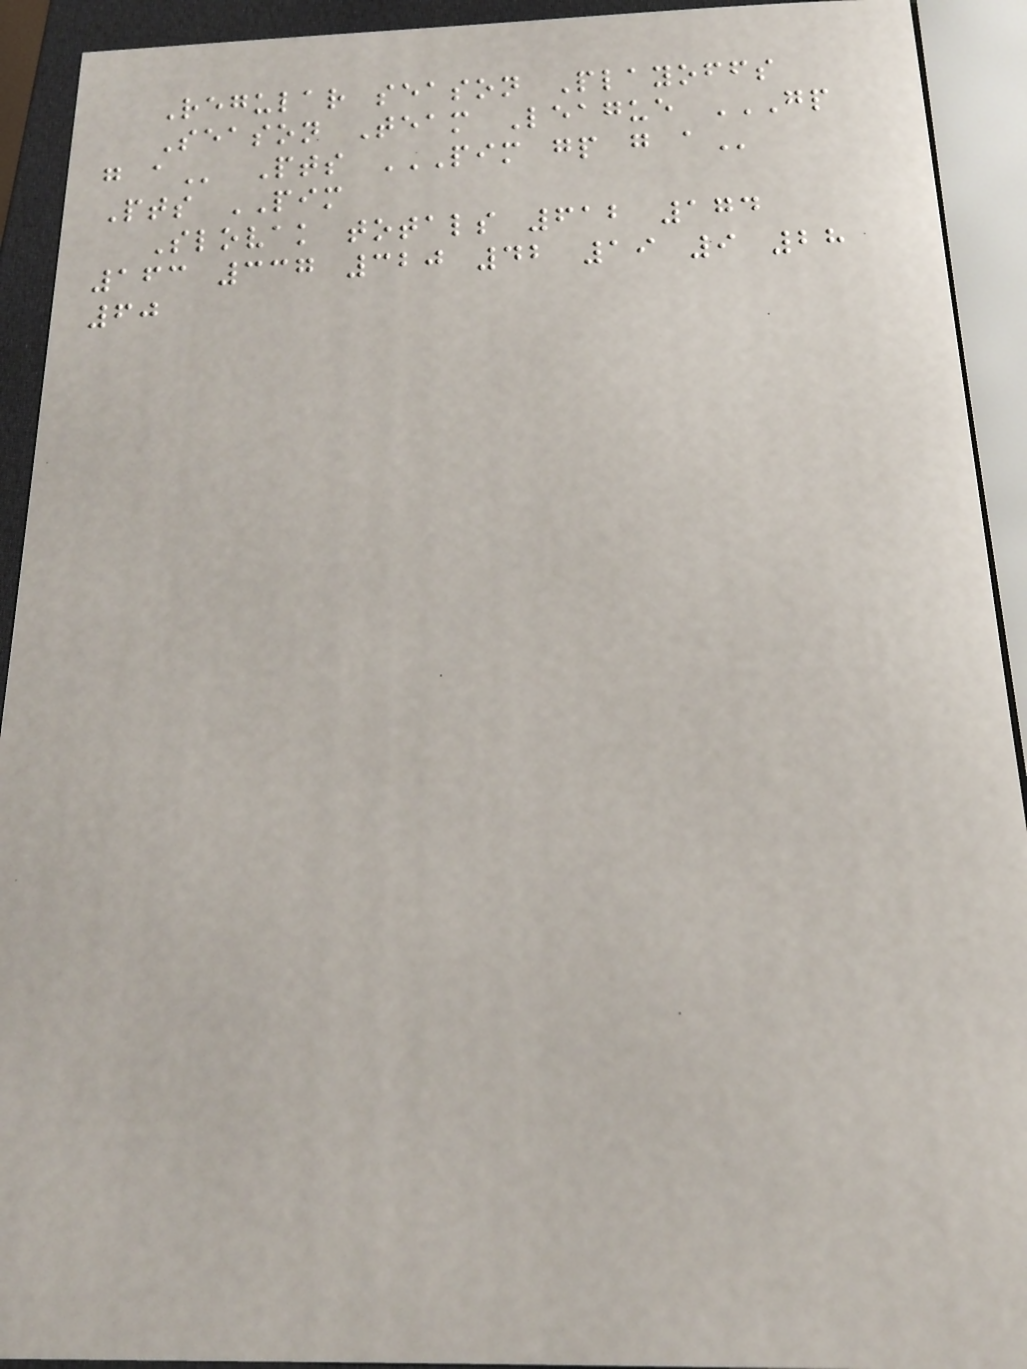Regular season Playoffs
Season Team League GP
G A Pts PIM GP G A
Pts PIM
Slovak totals 612 174
163 337 320 42 19 9 28
60
